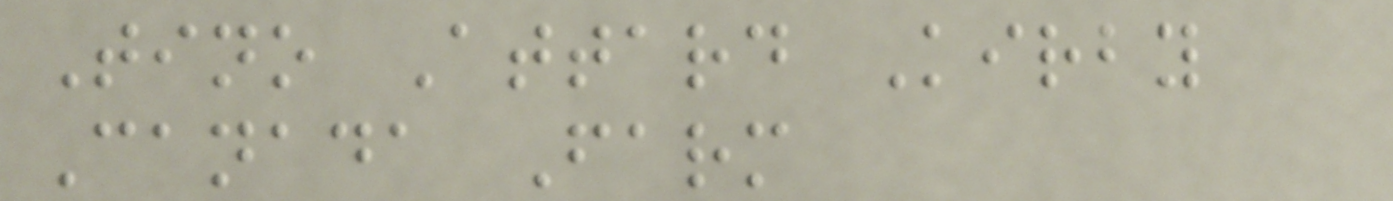Tino Attard Kirby
Canada Farm
